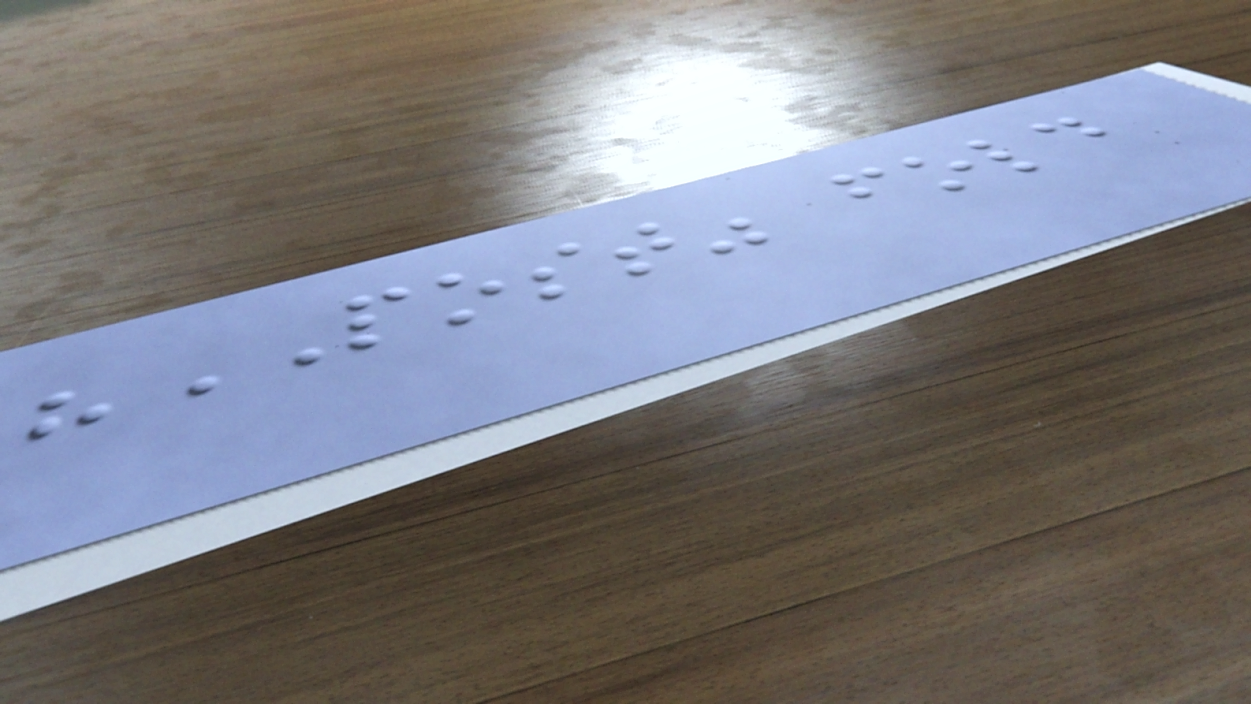"POST" fold
